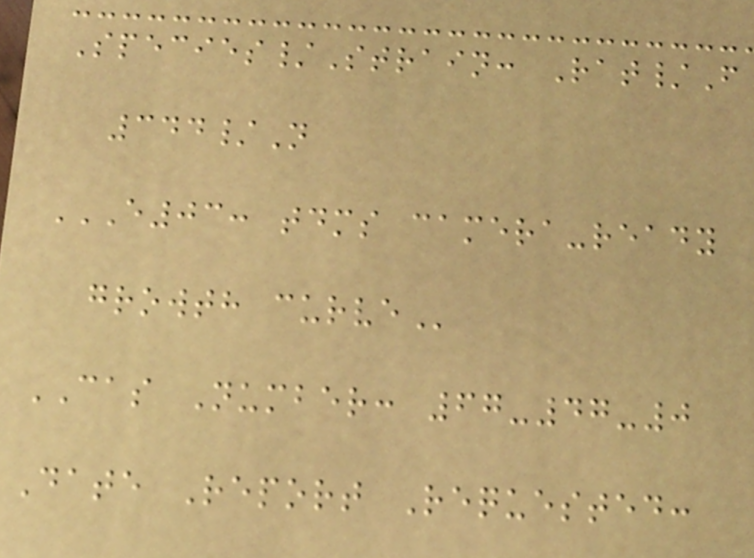Species/Strain: Rat/F
344/N
E03: TDMS CAMERA-READY
GROWTH CURVE
CAS Number: 67-47-0
Date Report Requested:
